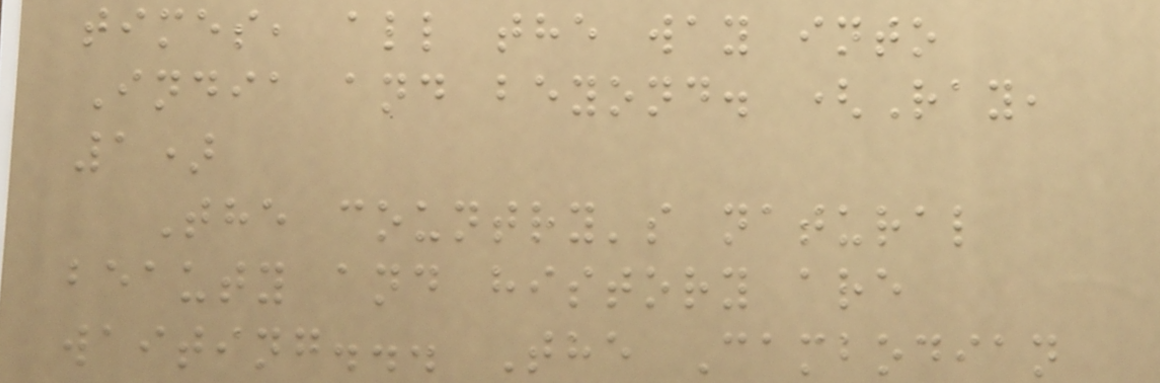times, all the way into
India and beyond. (Ray,
1)
The country's natural
beauty and history are
waiting... The Cambodian
